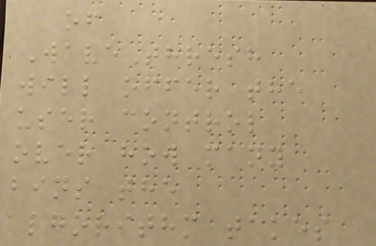of
WaveThresh
will offer the
user control
over how many
bins the
algorithm takes
